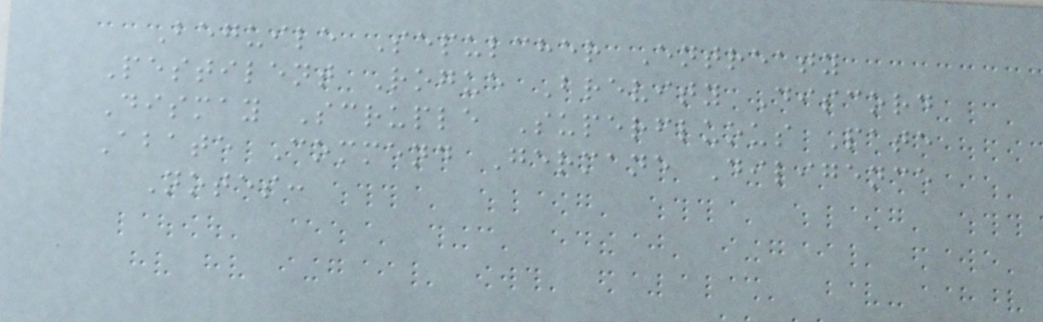Beguile Sepulcher Entreaty
Pestilent Rogue Brevity Discord
Dismay Scruple Superfluous Pate
Abate Commend Germane Diligence
Notes:
